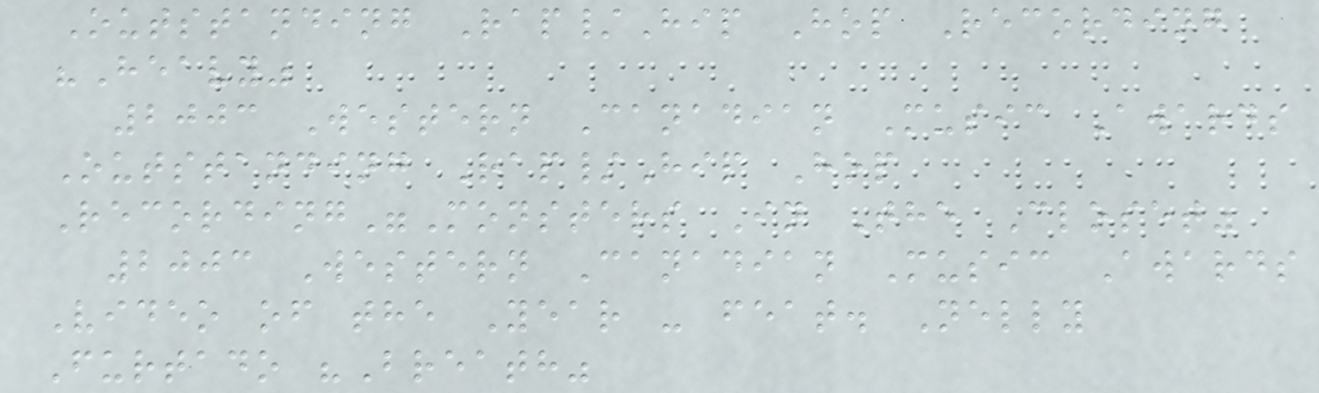Outstanding Rap/Hip Hop Recording
"Heavy"
2003 Western Canadian Music Awards
Outstanding Rap/Hip Hop
Recording"Monsters In The Closet"
2003 Western Canadian Music Awards
Video of the Year - feat. Nelly
Furtado "Breath"
